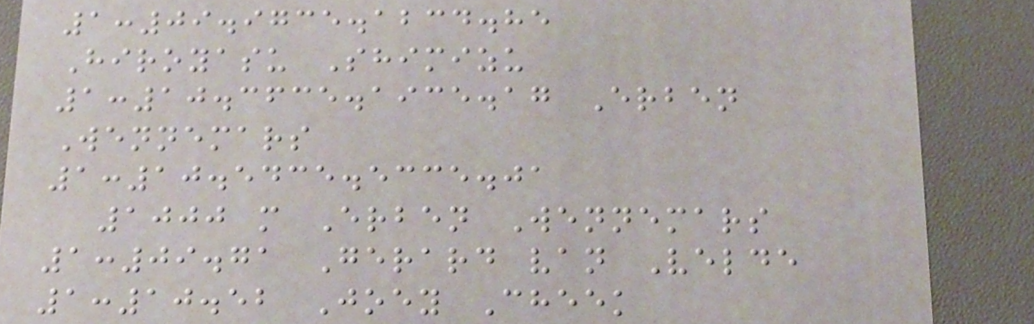1:09.9735.1234.85
Hiroyasu Shimizu
1:10.3635.1935.17 Erben
Wennemars
1:10.5435.5335.01
1000 m Erben Wennemars
1:09.71 Gerard van Velde
1:10.52 Joey Cheek
